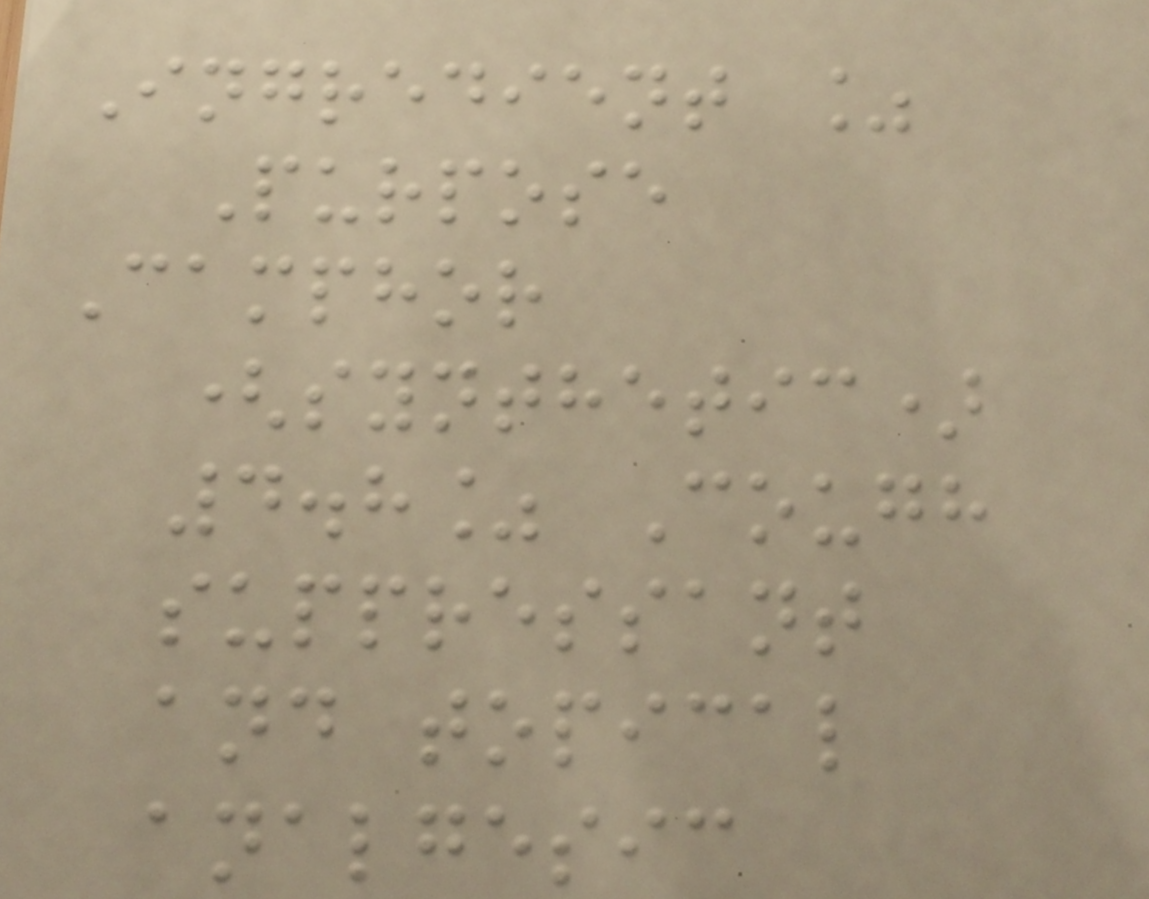Ingredient %
Purpose
Camphor
(synthetic)
4.8% Cough
suppressant
and topical
analgesic
